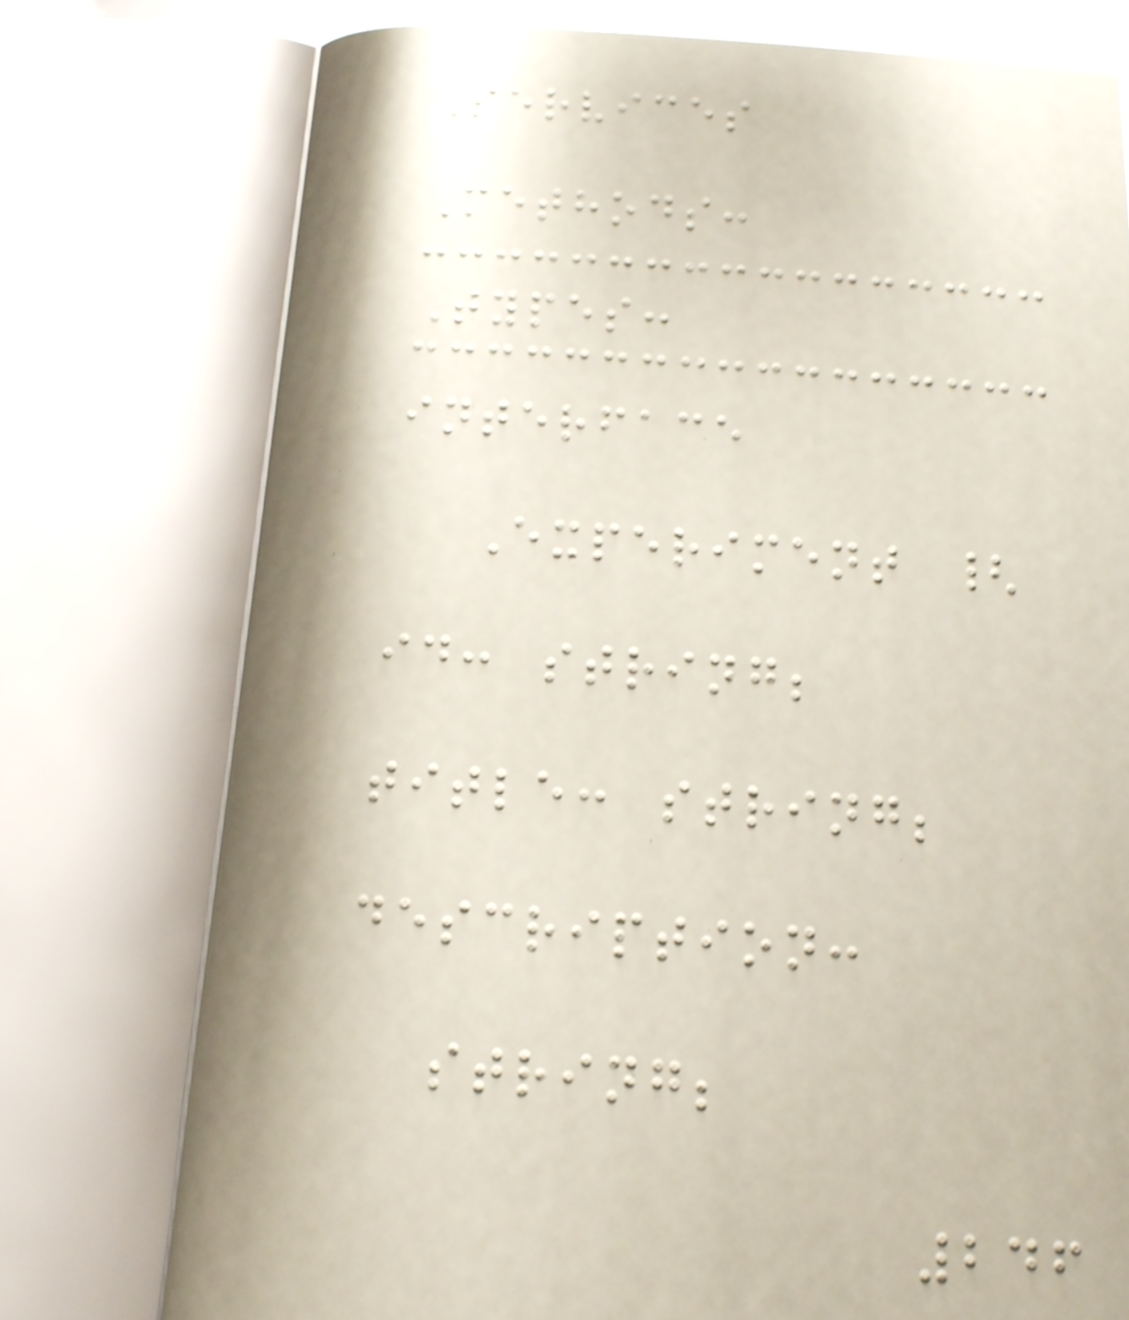Services
Methods:
Types:
interface
Experiment {
id: string;
title: string;
description:
string;
246
